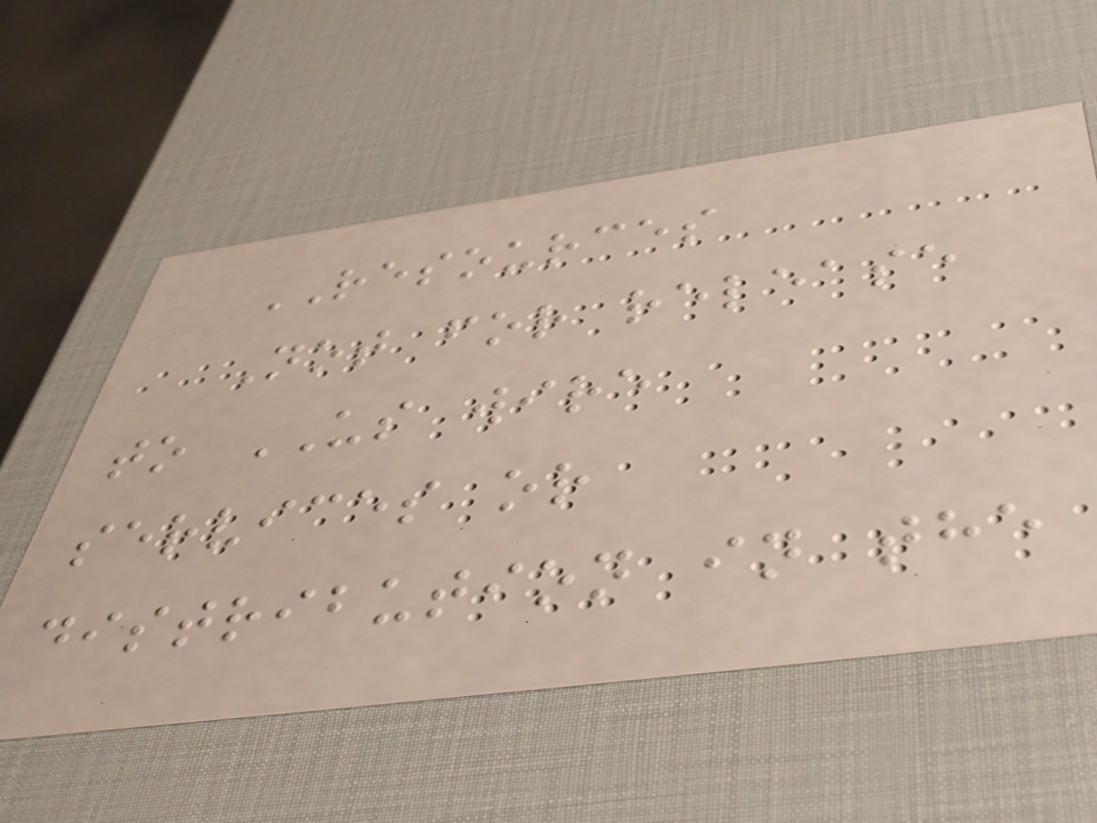RESOURCES
Not for release
to US wire
services or
distribution in the
